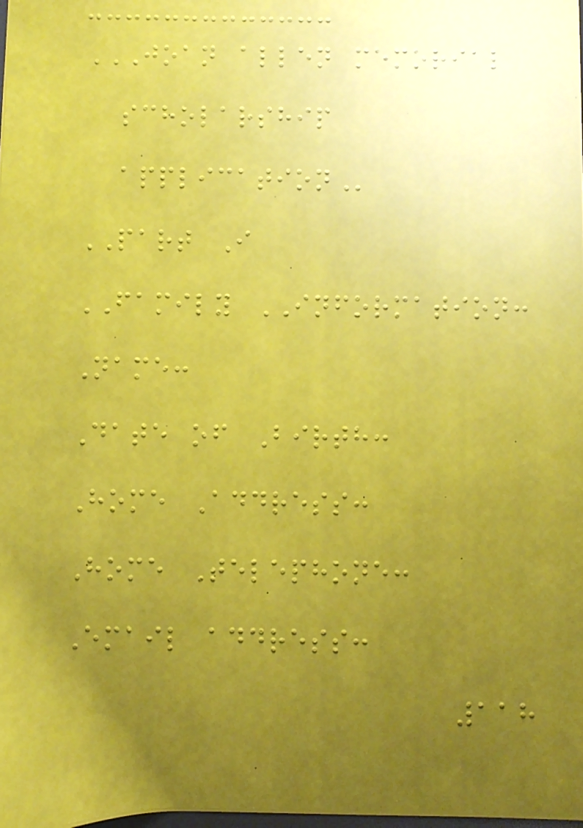JOAN ALLEN MEMORIAL
SCHOLARSHIP
APPLICATION
PART I
FAMILY INFORMATION:
Name:
Date of Birth:
Home Address:
Home Telephone:
Email address:
118
